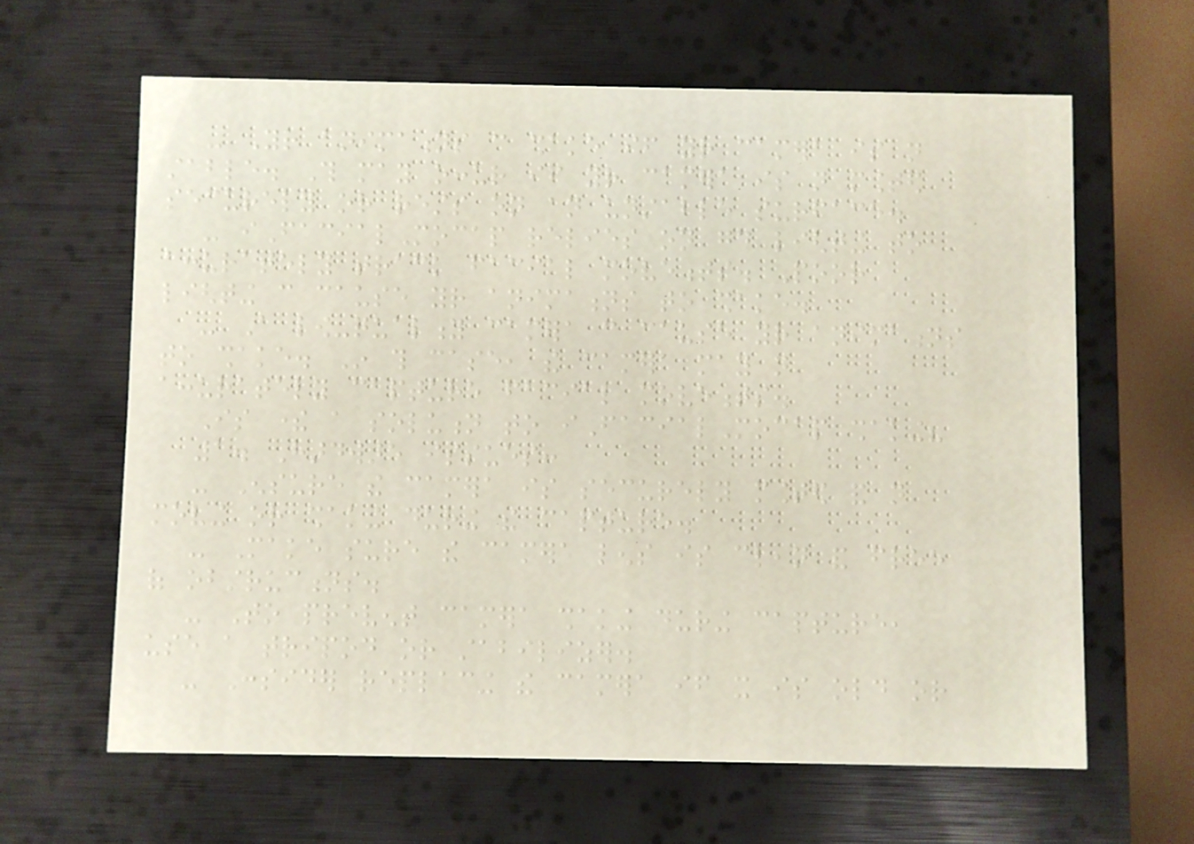- Your animations can shake if your camera is not
stable. This may occur if your camera is not mounted
securely or rests on an unstable surface.
- iFacialMocap relies on good lighting to
accurately track facial movements. Poor
lighting can cause your animations to shake.
- A low-quality camera can cause your animations
to shake. In this case, the camera may not
accurately capture facial movements.
Is there a solution to iFacialMocap shaking?
1. Hardware issues:
- Ensure the camera is securely mounted and not
moving or shaking during the capture.
- Make sure the camera lens is clean and free
of obstructions.
- To prevent camera shaking during capture,
use a tripod or stabilizer.
- Consider replacing the camera if it is old or
